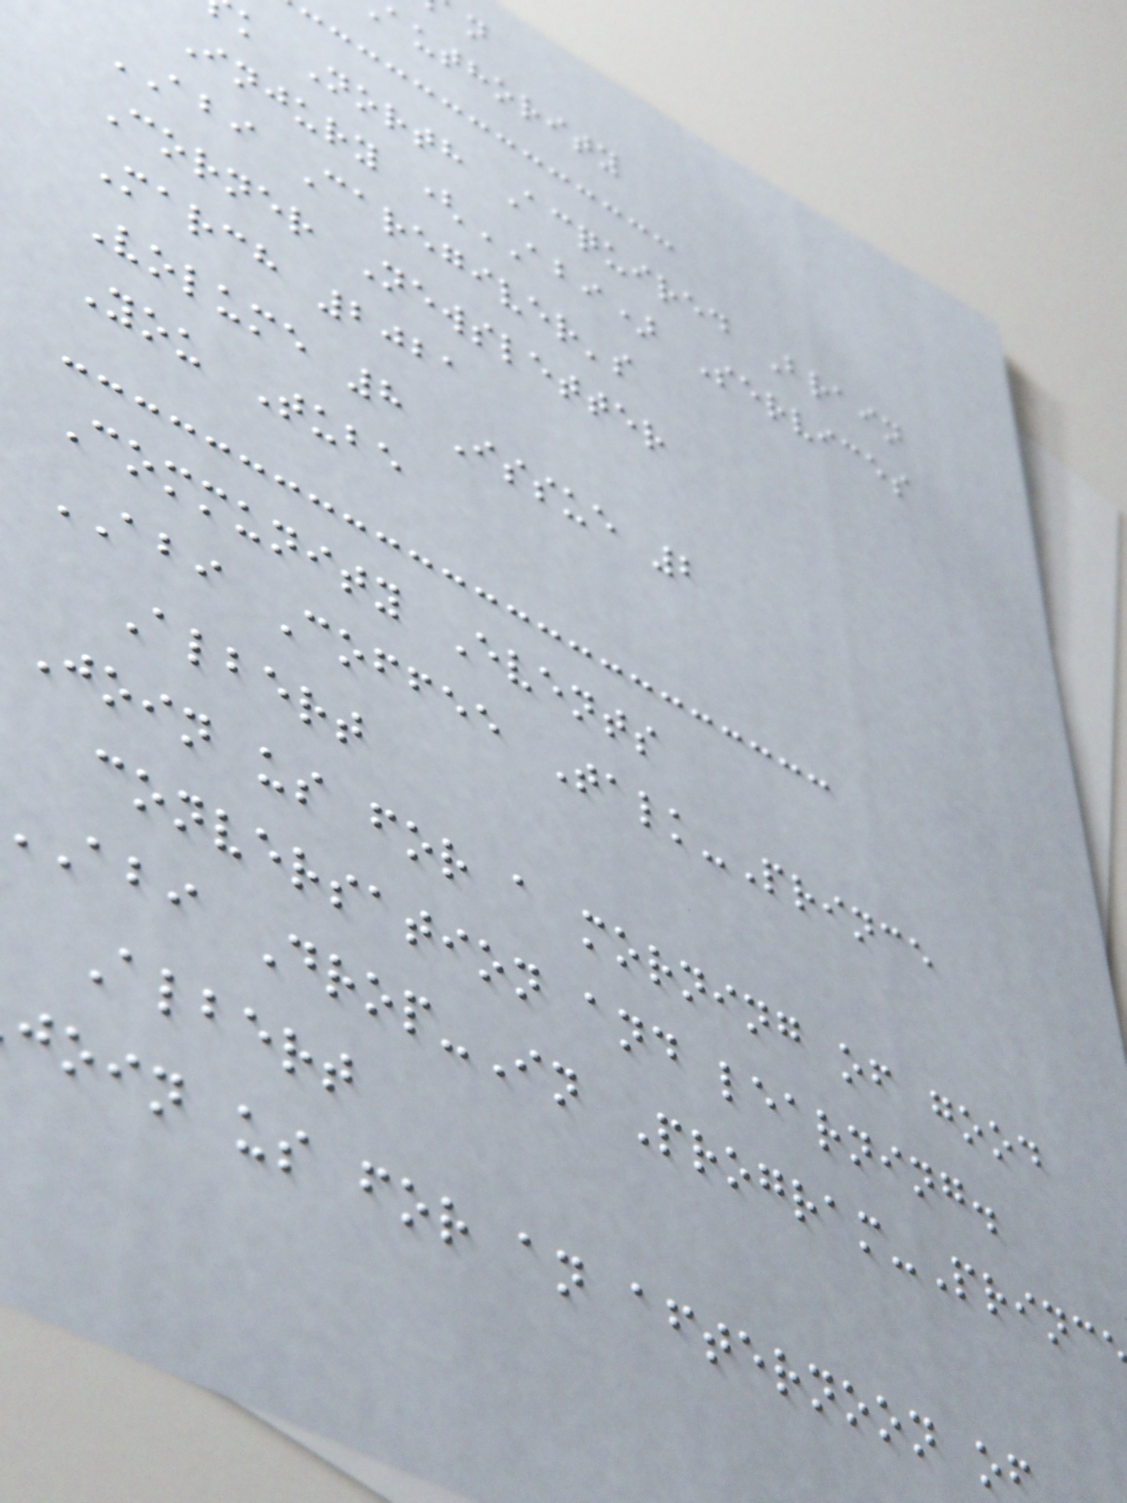authority
k North Acquired Brain
Injury (ABI) Services
ABI Caregiver's
Corner Newsletter
March 2021
Volume 8 Issue 2
You Tube
Community Events
ABI Coffee Talk-Prince
Albert
Join us for a morning of good
conversation and learning.
abi Drop-In Program-Princ
Albert
join us for an afternoon o
